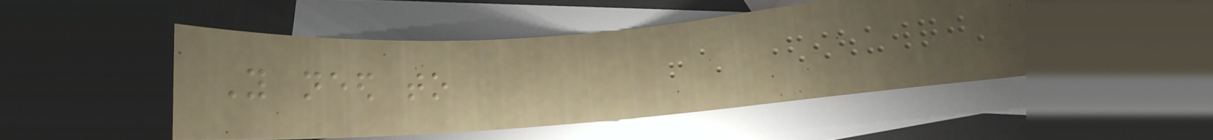You need to
